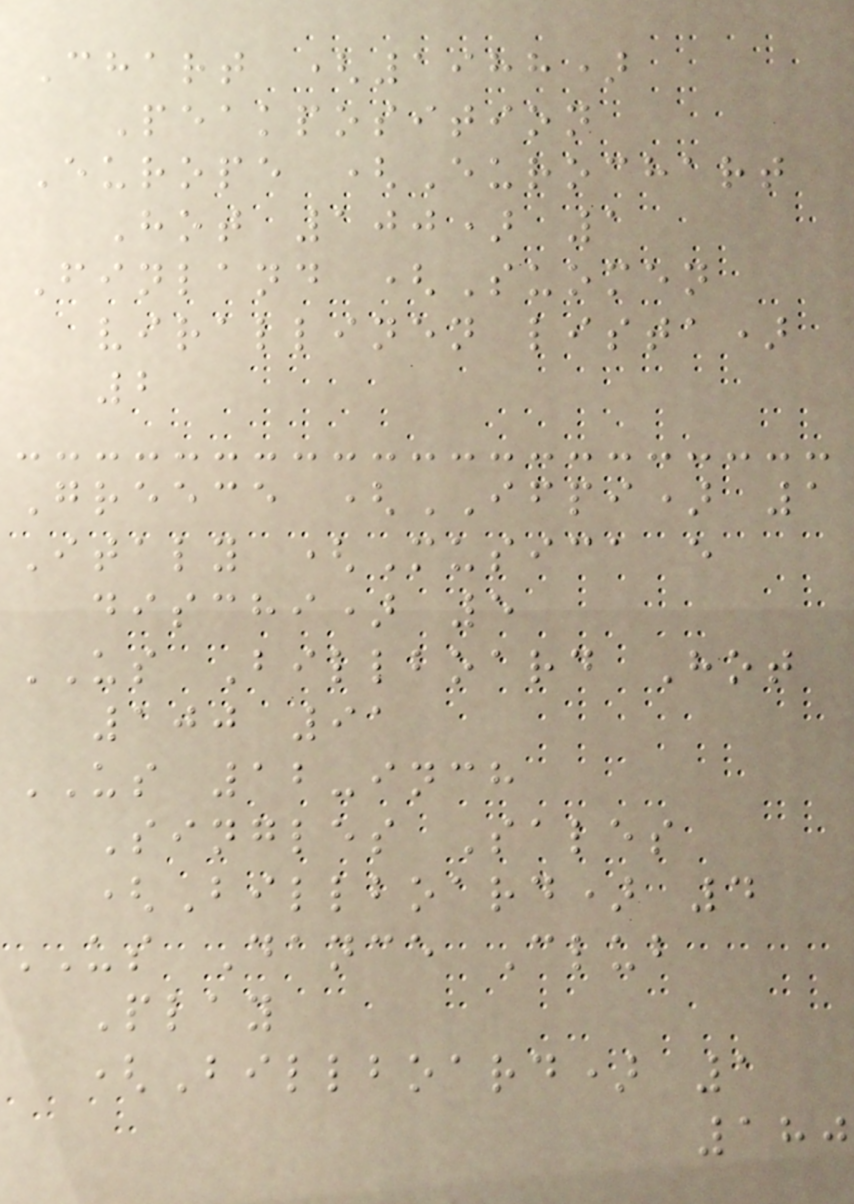Chart (1988)
Peakposition
Europe (Eurochart
Hot 100) 1
Finland (Suomen
virallinen lista)
2
Greece (IFPI) 1
Italy (Musica e
dischi) 5
US Billboard Hot
100 91
US 12-inch
Singles Sales
(Billboard) 4
US Dance Club
Play
(Billboard) 1
180
